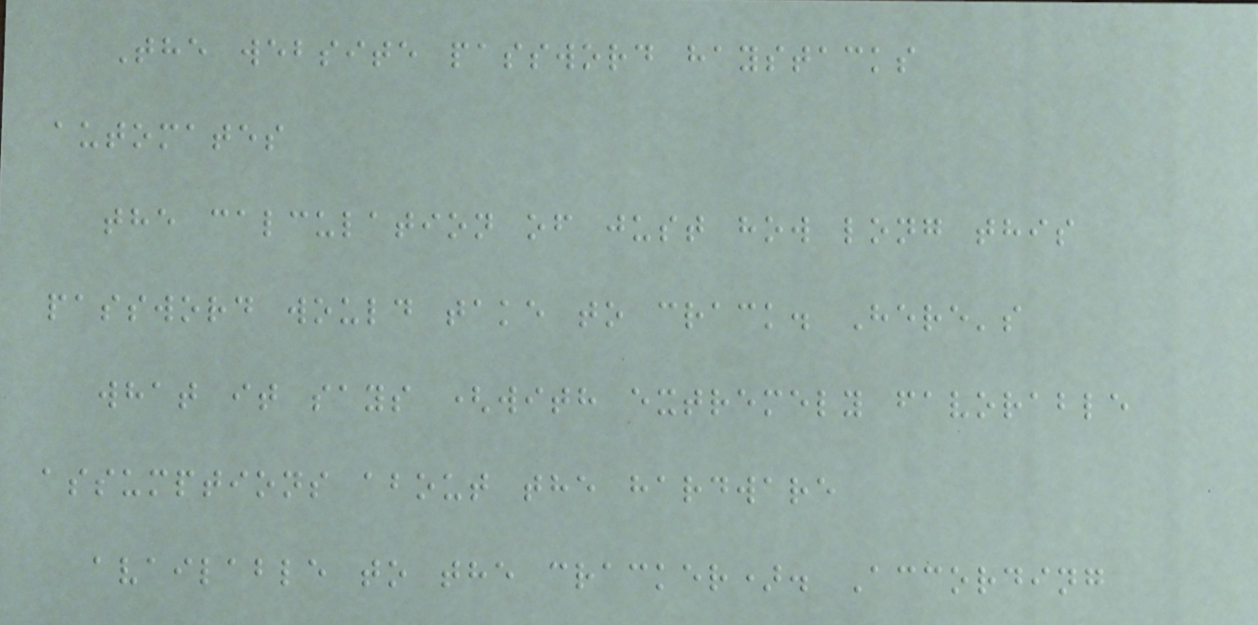The website password haystacks
automates
the calculation of just how long this
password would take to crack. Here's
what it says (with extremely favorable
assumptions about the hardware
available to the cracker). According
